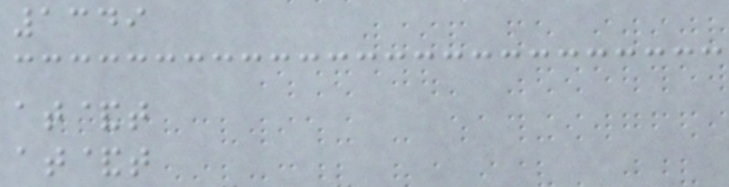1349
at&t
at&t
